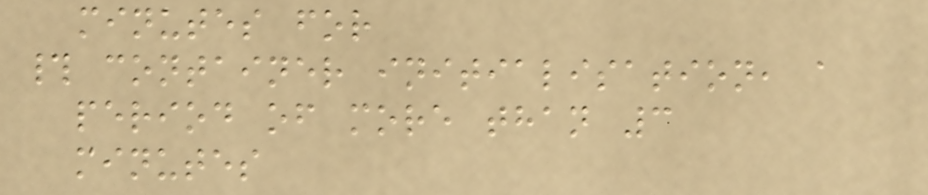minutes for
# container initialisation, a
period of more than 3
minutes
